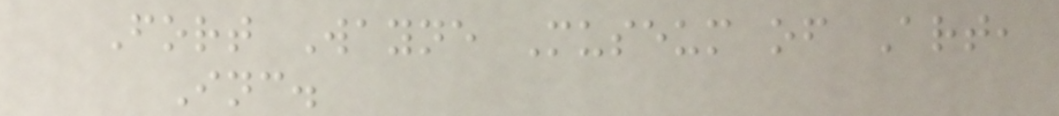Fort Wayne Museum of Art,
Inc.
